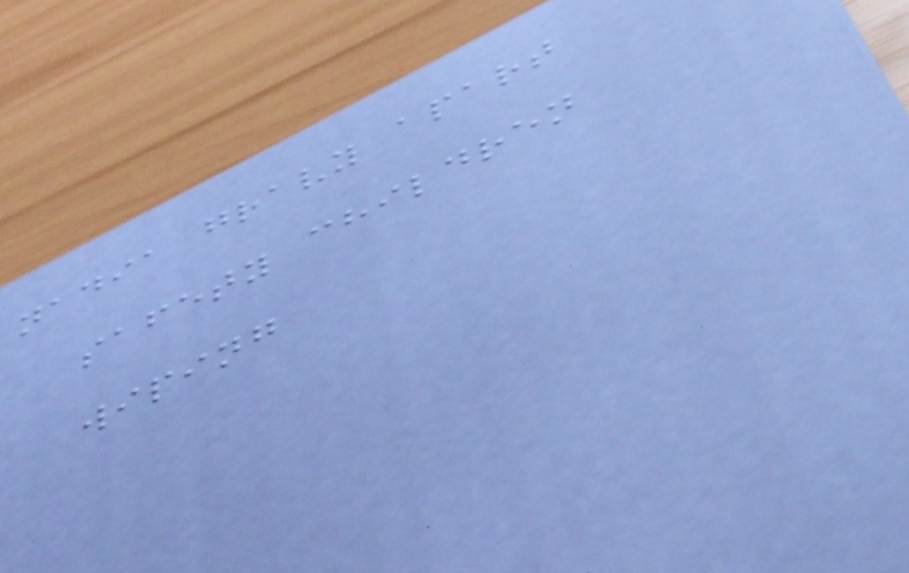nadia gravy apart
safety children
wiping
